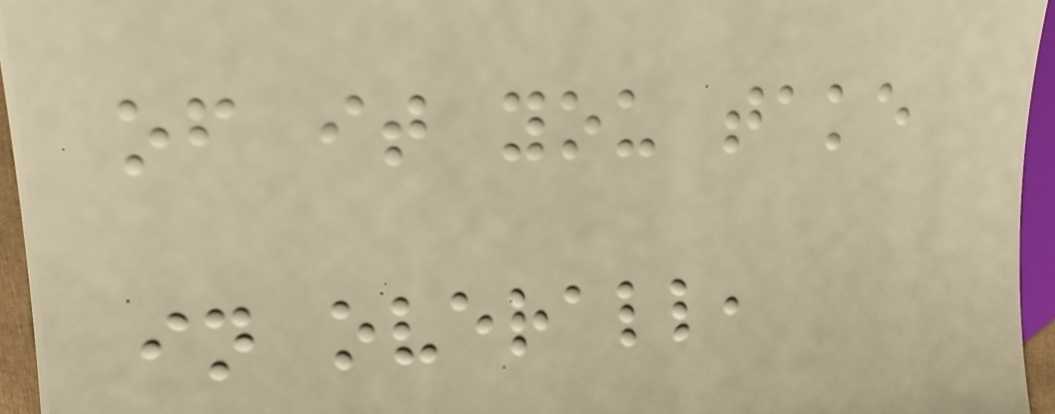of it you take
in overall,
